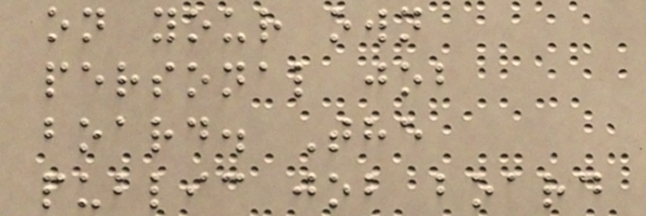on your own
personal job
board. The
public job board
